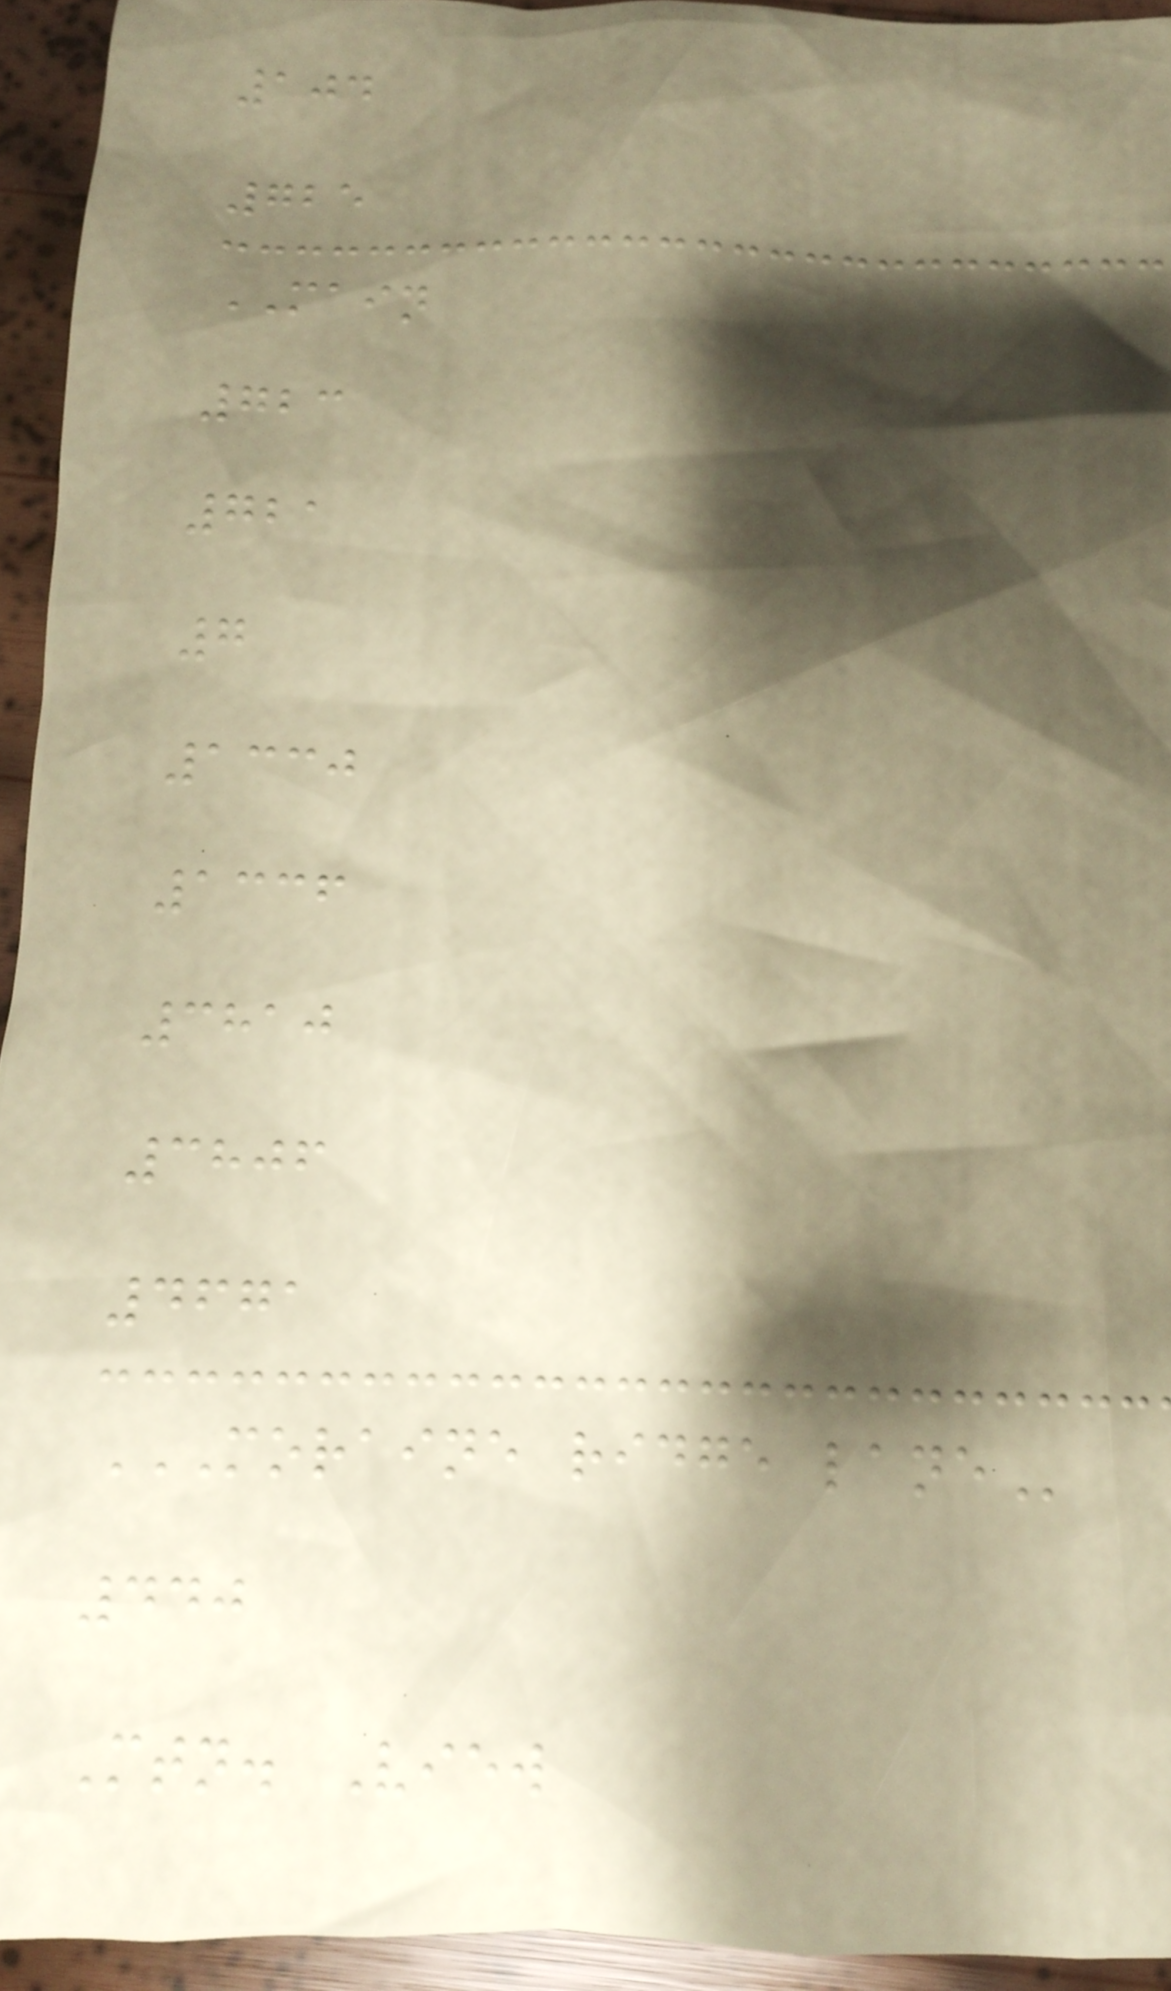104
725
MAIN
723
721
7
1330
1336
3810
3806
4671
MORAINE RIDGE LANE
440
Mtn. View
